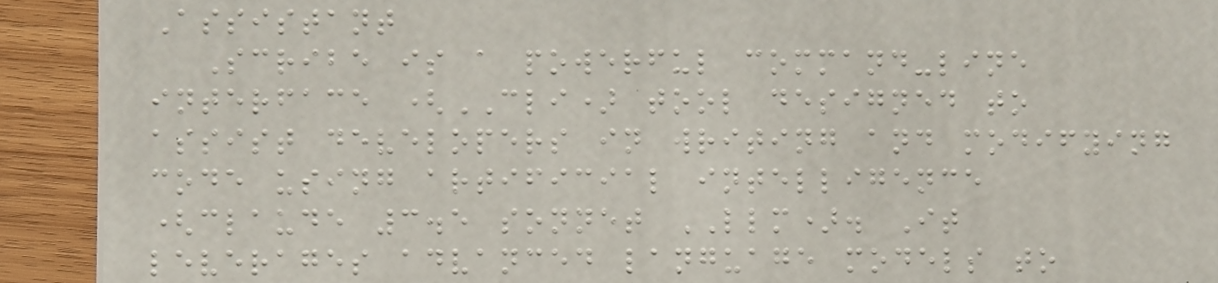Assistant
Scribe is a powerful command-line
interface (CLI) tool designed to
assist developers in writing and modifying
code using artificial intelligence
(claude 3.5 sonnet LLM). It
leverages advanced language models to
